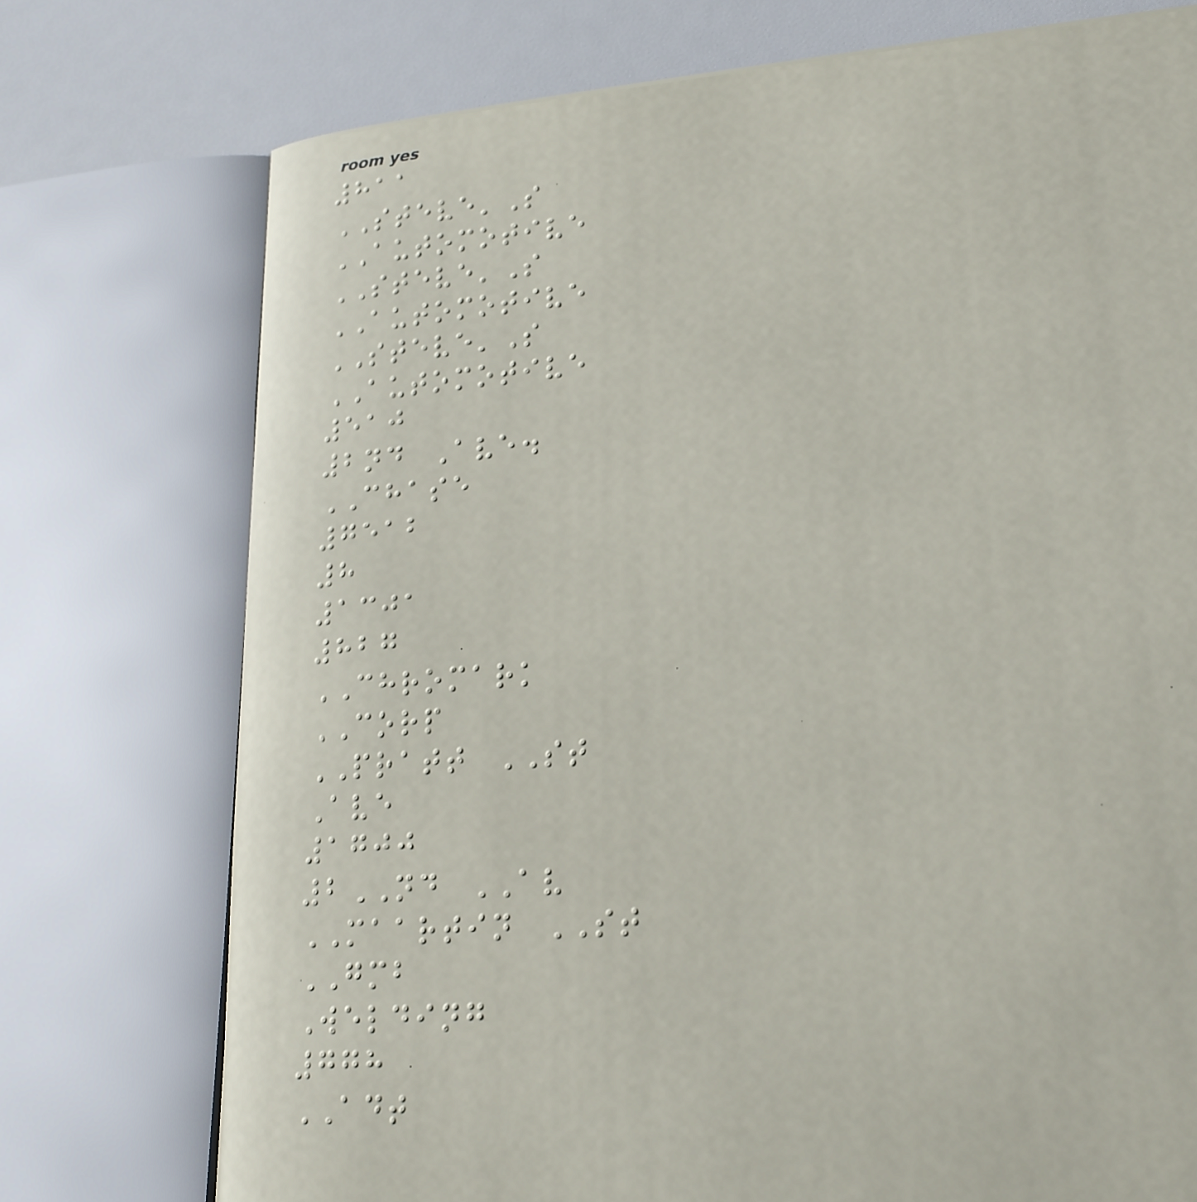811
STEVE'S
AUTOMOTIVE
STEVE'S
AUTOMOTIVE
STEVE'S
AUTOMOTIVE
510
2nd Ave.
CHASE
7512
8
1301
827
CHROMARK
CORP
PRATT ST
Ave
1700
2ND AV
MAARTIN ST
GMB
Welding
778
ADT
